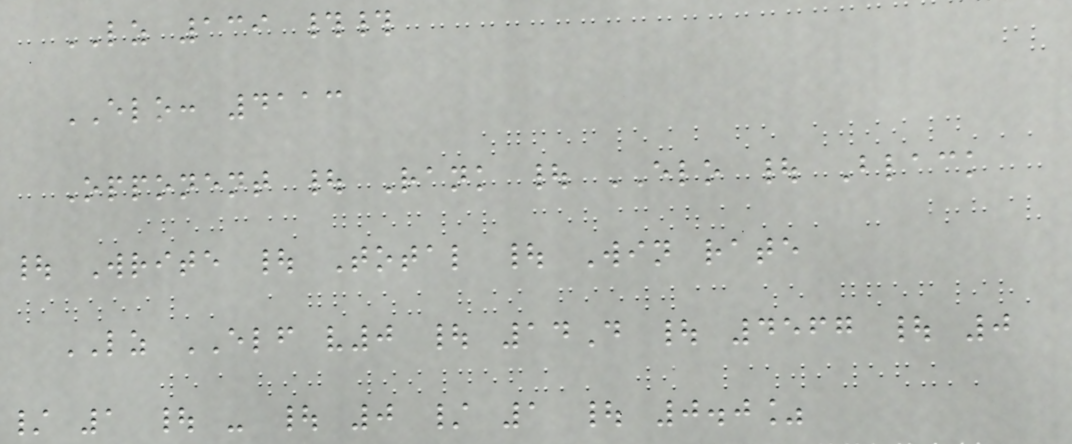LZ 139 ##
ELO: 4113
Opponent | Rank | ELO | Black
| Write | Total | Win rate
LZ ELF v0 | 14D | 4567 | 0
/ 1 | - | 0 / 1 | 0.0%
